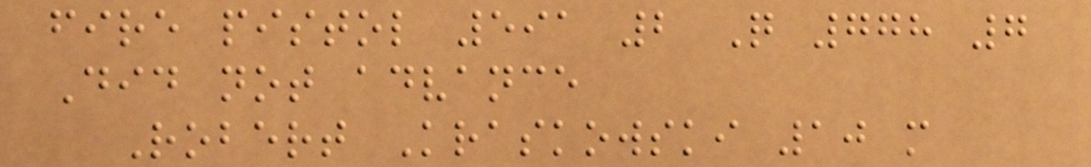fire pistol 591 2 Q 778 7
Did not advance
Robert Kraskowski 10 m
